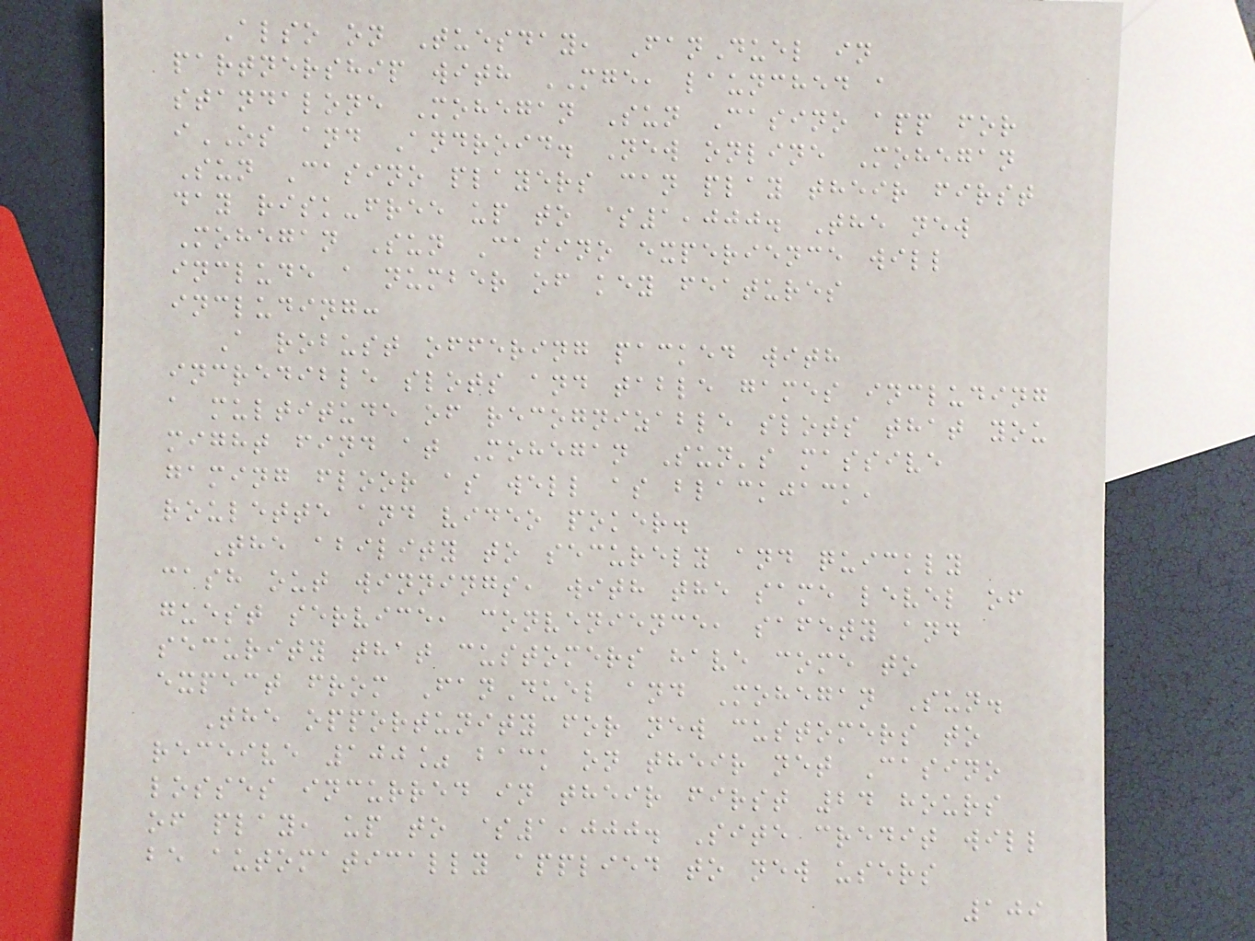Also on Tuesday, FanDuel in
partnership with MGE, launched a
standalone Mohegan Sun Casino app for
iOS and Android. New online Mohegan
Sun Casino players can play their first
day risk-free up to $1,000. The new
Mohegan Sun Casino experience will
include a number of key features
including:
A robust offering packed with
incredible slots and table games including
a multitude of recognizable slots that you
might find at Mohegan Sun's massive
gaming floor as well as blackjack,
roulette and video poker.
The ability to securely and quickly
cash out winnings, with the same level of
guest service, convenience, safety and
security that customers have come to
expect from FanDuel and Mohegan Sun.
The opportunity for new customers to
receive 100% back on their net Casino
losses incurred in their first 24 hours
of play, up to $1,000. Site credit will
be automatically applied to new users
109
